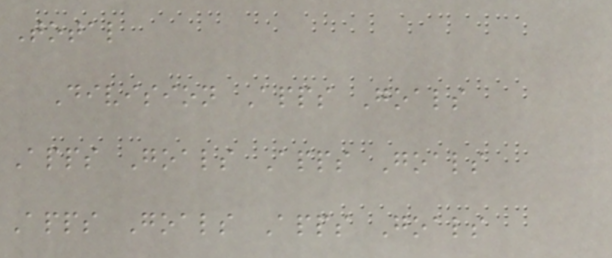Total
Division Apps Goals
Apps Goals Apps Goals
Apps Goals Apps Goals
